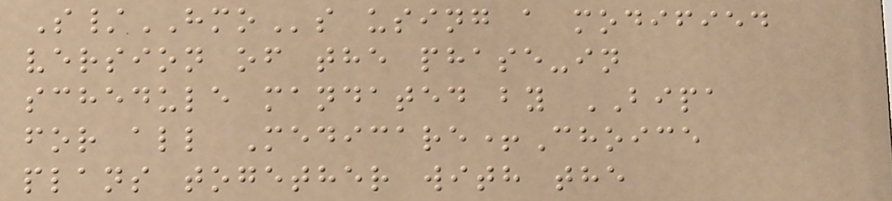S/HMOs using a modified
version of the phase-in
schedule mandated by BIPA
for all Medicare+Choice
plans together with the
